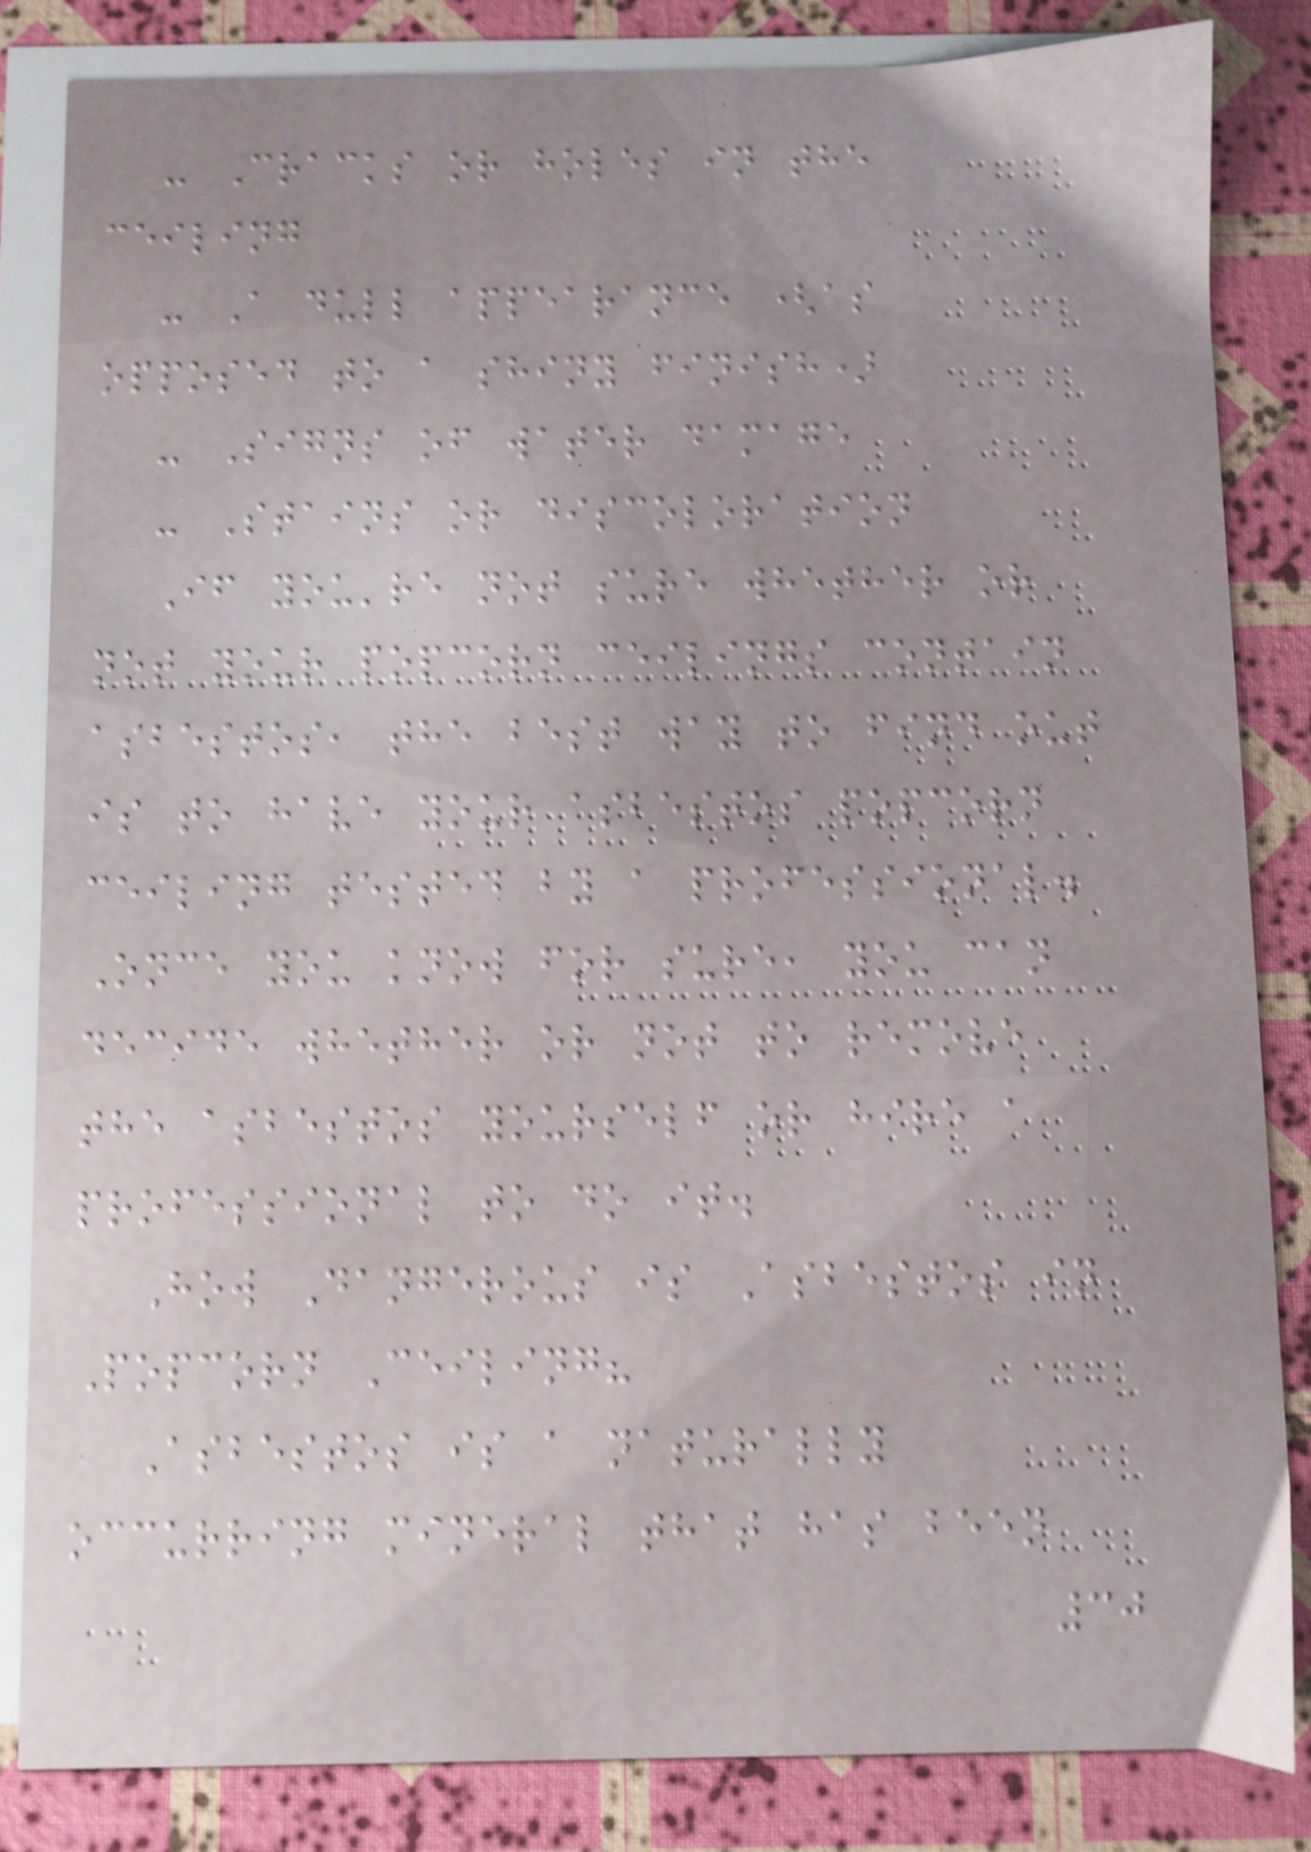- Cracks or holes in the
ceiling
- A dull appearance (as
opposed to a shiny finish)
- Signs of water damage
- Stains or discoloration
If you're not sure whether or
not your popcorn ceilings contain
asbestos, the best way to find out
is to have your asbestos popcorn
ceiling tested by a professional.
Once you know for sure, you can
decide whether or not to remove
the asbestos yourself or hire a
professional to do it.
How Dangerous is Asbestos in
Popcorn Ceiling?
Asbestos is a naturally
occurring mineral that has been
30
